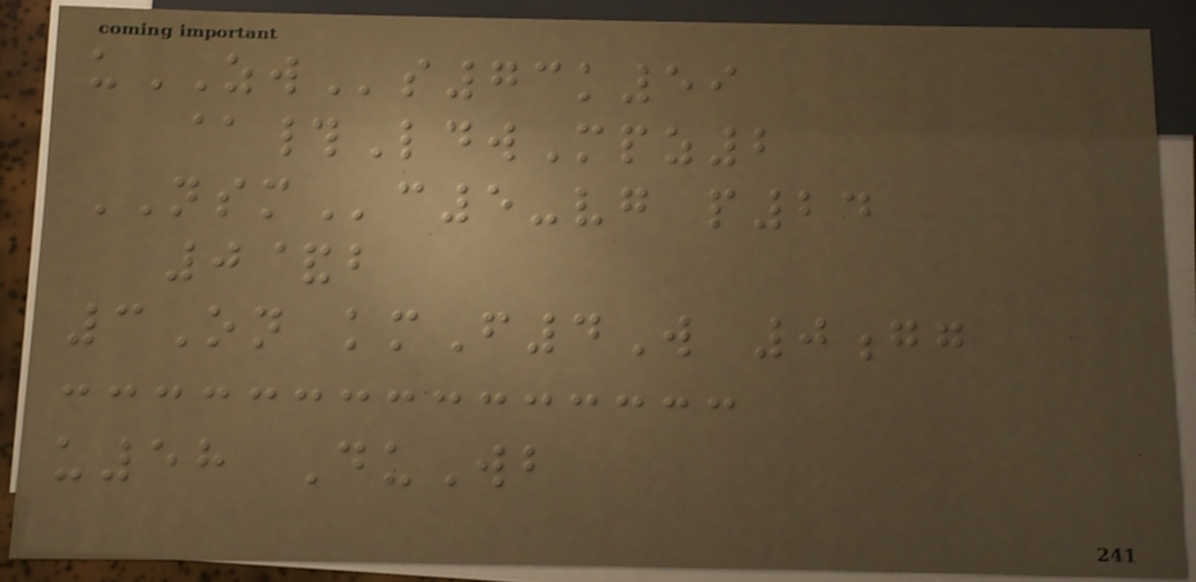uZWs73k59
@#LdwMpz2
NSMc5-vg p24
0&b
3On kmF4W 0gg
u58 DuWb
